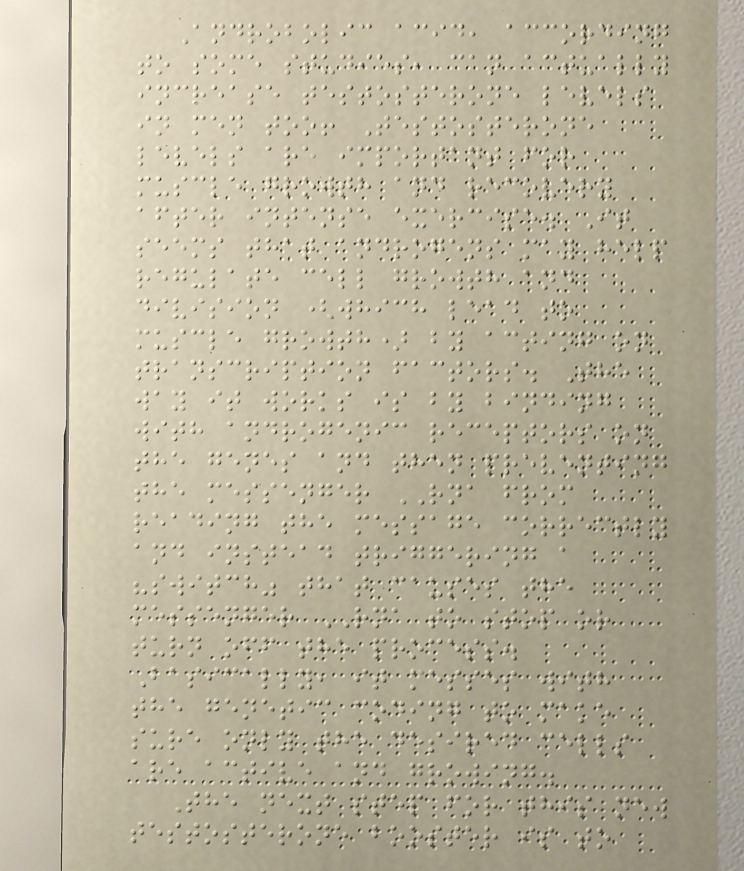Androbolic acid, according
to some studies, can actually
increase testosterone levels
in men too! Testosterone
levels are important for
muscle growth and recovery
after intense exercise. It
seems that androgens may help
regulate cell growth and
division (which lead to
muscle growth) by acting on
transcription factors. The
way it works is by binding
with androgenic receptors on
the genes and then preventing
the messenger RNA from
reading the message correctly
and instead triggering a
"switch" that causes the
messenger RNA to stop or
turn off the process.
Basically, it messes with
the genetic coding to make
sure only the desired cells
are active and growing.
The next step for this new
testosterone booster is to
